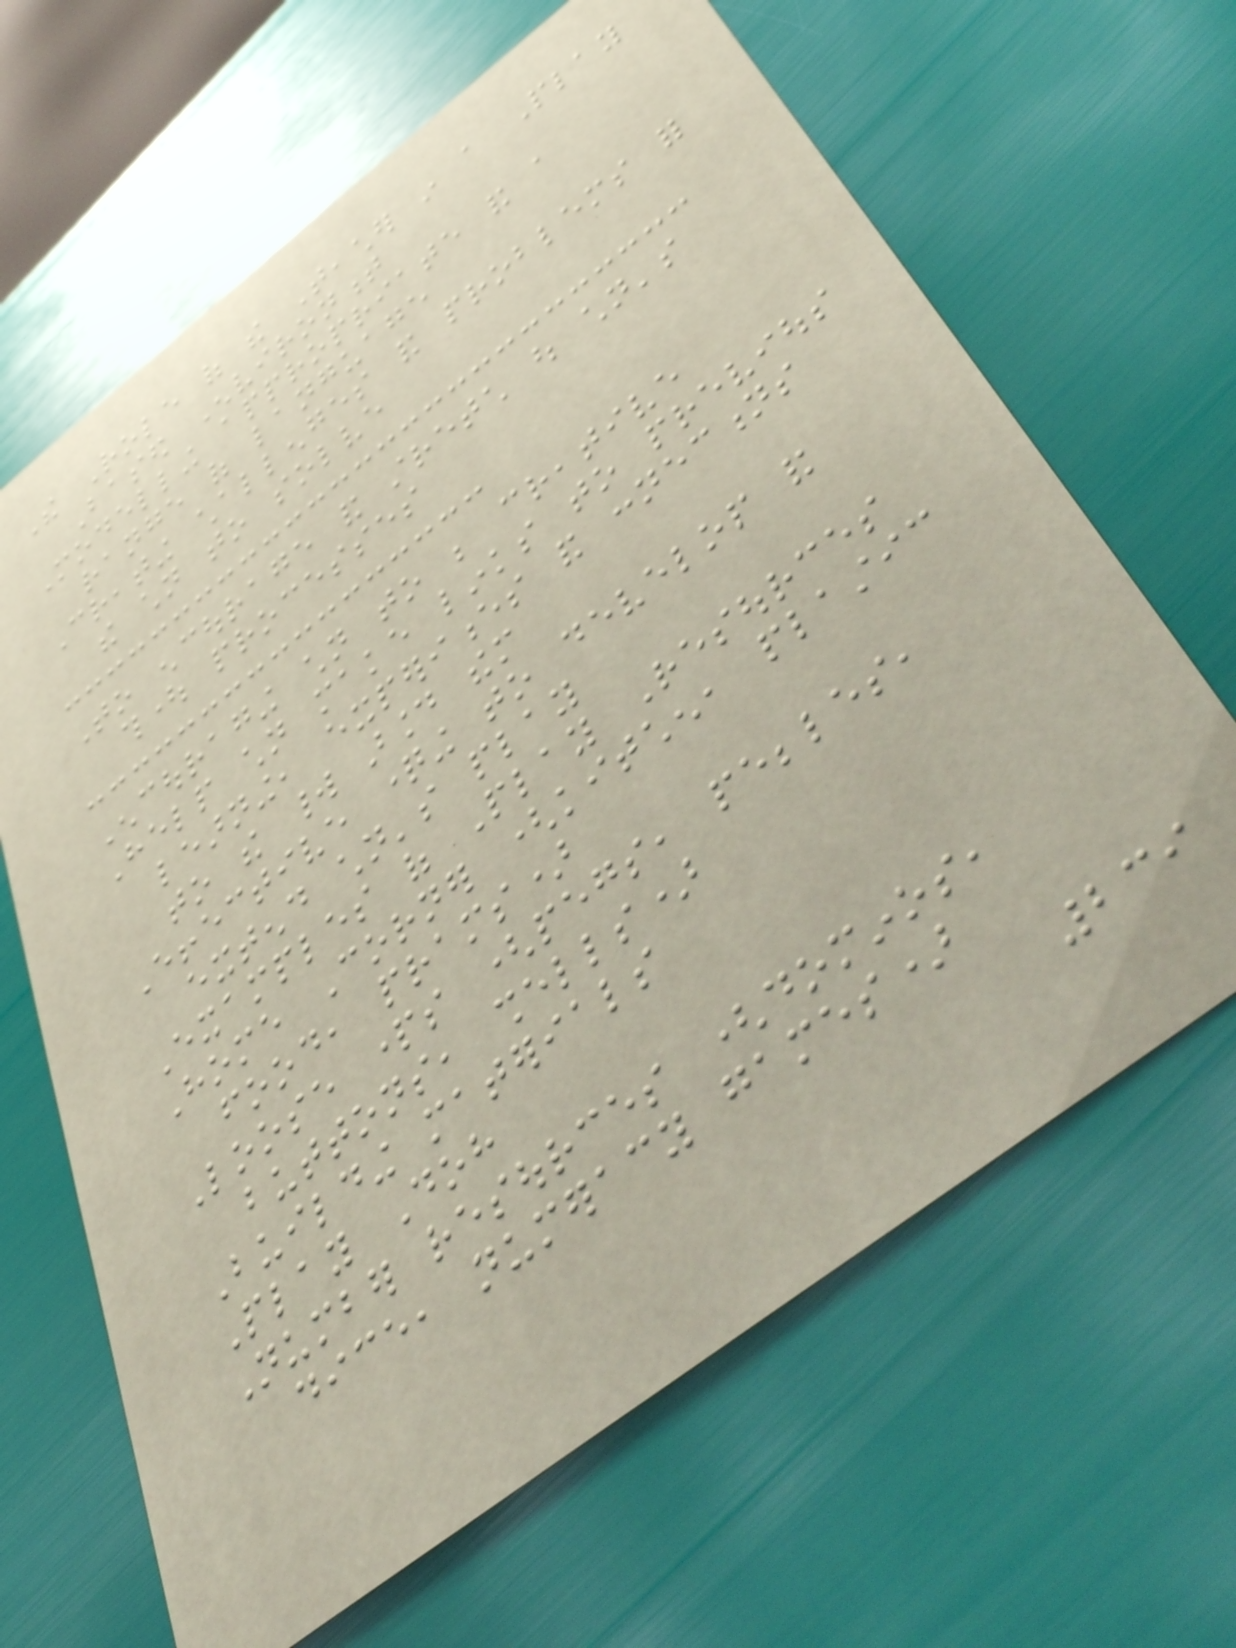The Role of the Teacher in a Play
Based Environment
Modelling appropriate and a
range of language
Creating challenges and problems for
the children to solve
To encourage and stretch out children's
thought processes
Encouraging children to be creative
Help children make links to previous
learning, experiences and connections
to the world around them
Effective questioning to develop and
extend children's play
Examples of Play Resources
Home Corner (kitchen, plastic
food, prams)
Loose parts (pegs, pebbles,
buttons, shells)
Building materials
Play Doh
Number resources (dominos,
dice, numeracy games)
239
